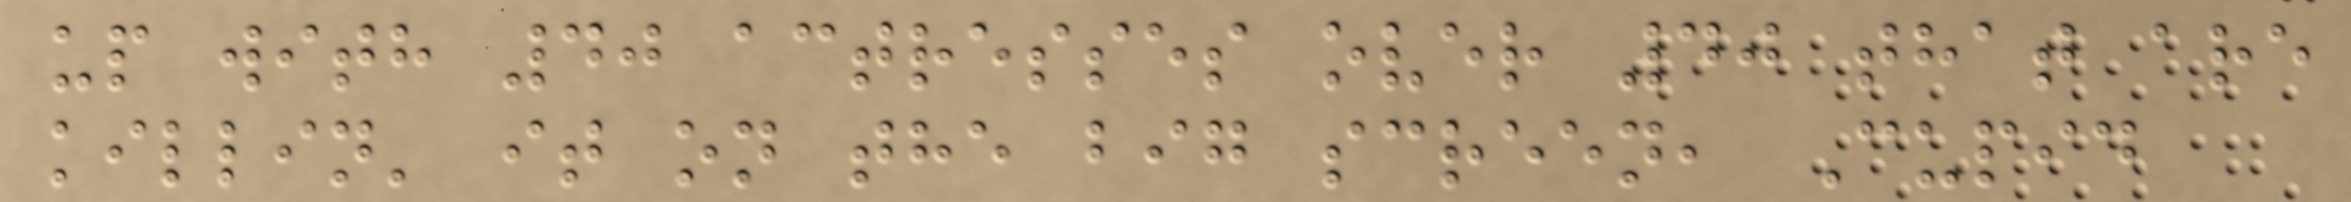up with 40 actresses over 40 that are
killin' it on the big screen, Cupid
